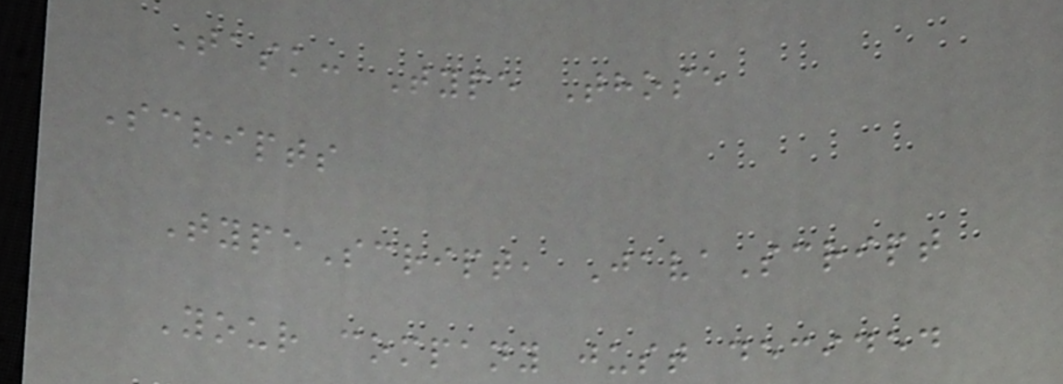Task: Type Those
Scripts
TypeScript, JavaScript
Your company just decided
